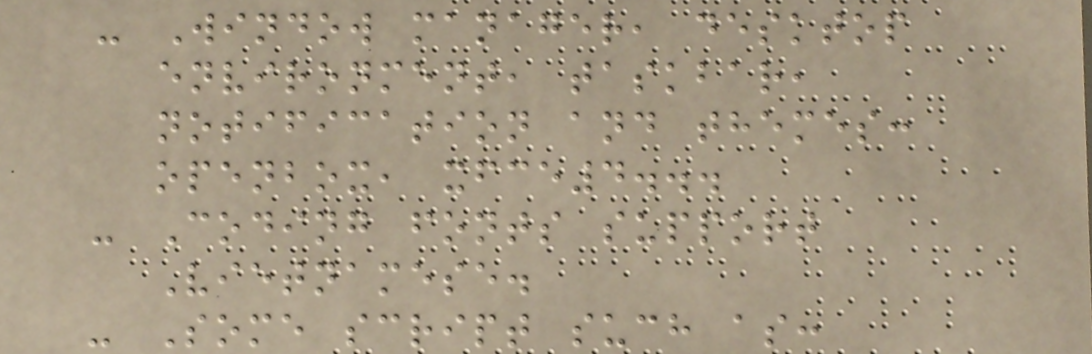- Window manager, desktop
environment, taskbar,
notification and themes:
openbox, xfce4...
- Coding fonts support
Vietnamese.
- Some script such as:
